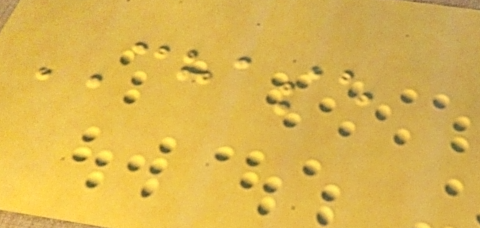CHASE
